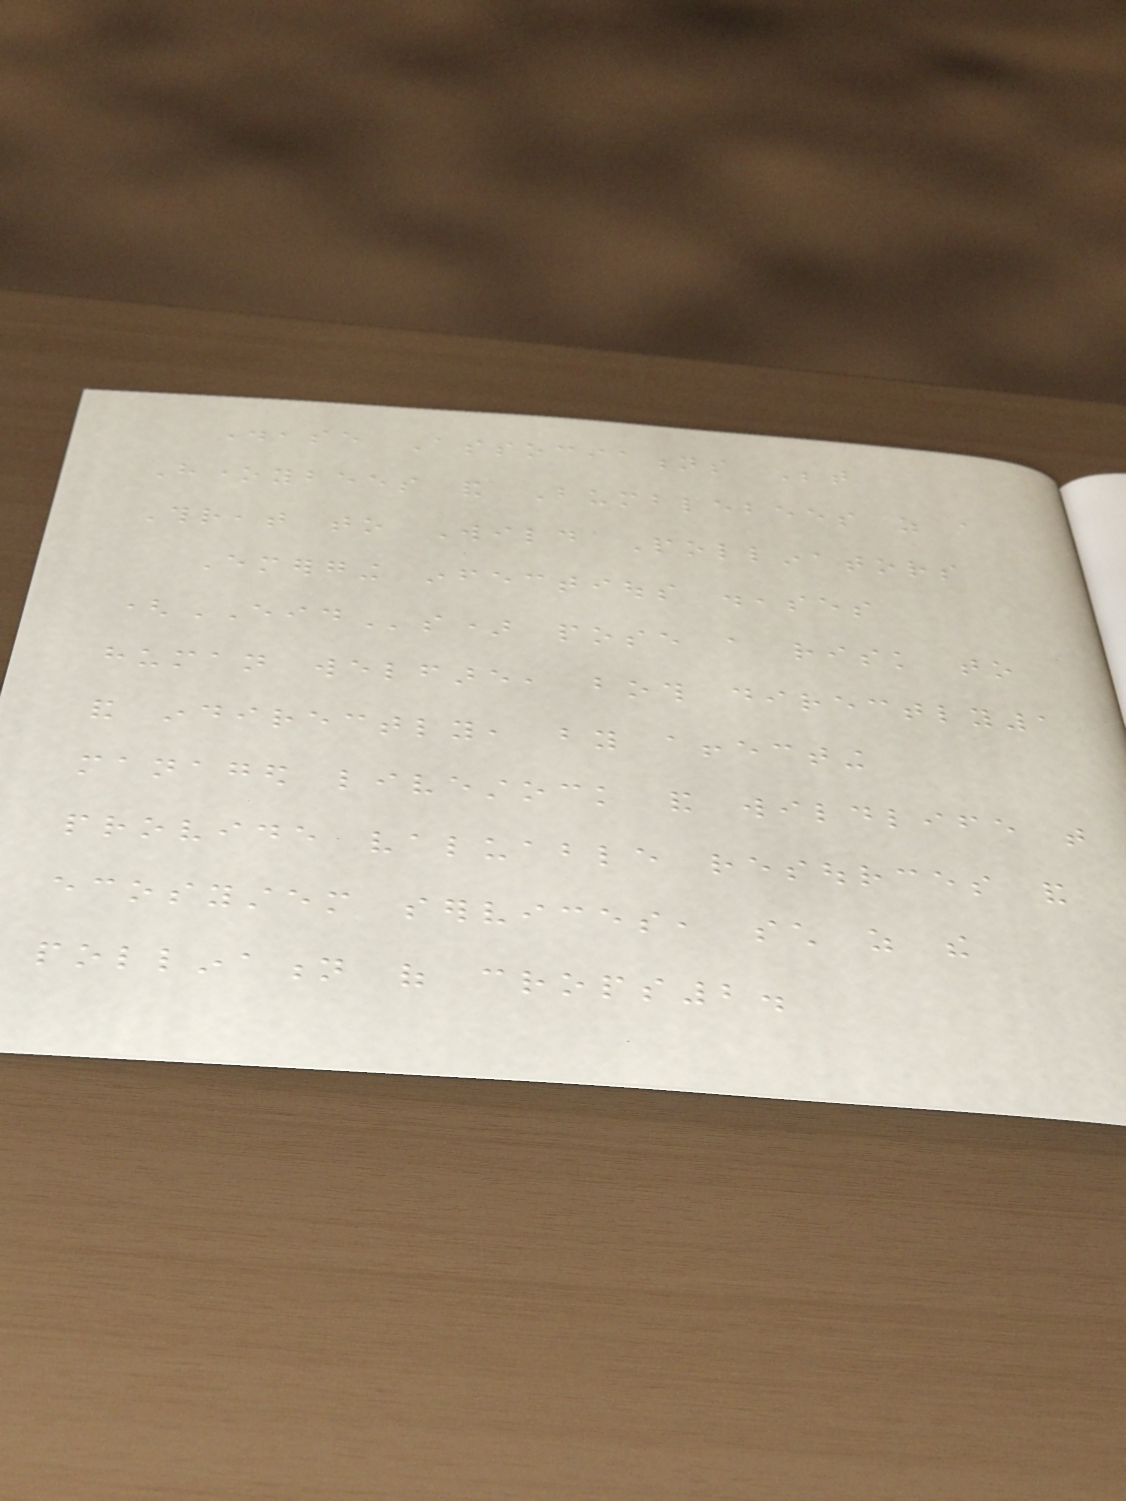Disease Associations Between
Honeybees and Bumblebees as a
Threat to Wild Pollinators
Emerging infectious diseases
(EIDs) pose a risk to
human welfare, both directly1
and indirectly, by affecting
managed livestock and wildlife that
provide valuable resources and
ecosystem services, such as the
pollination of crops2.
